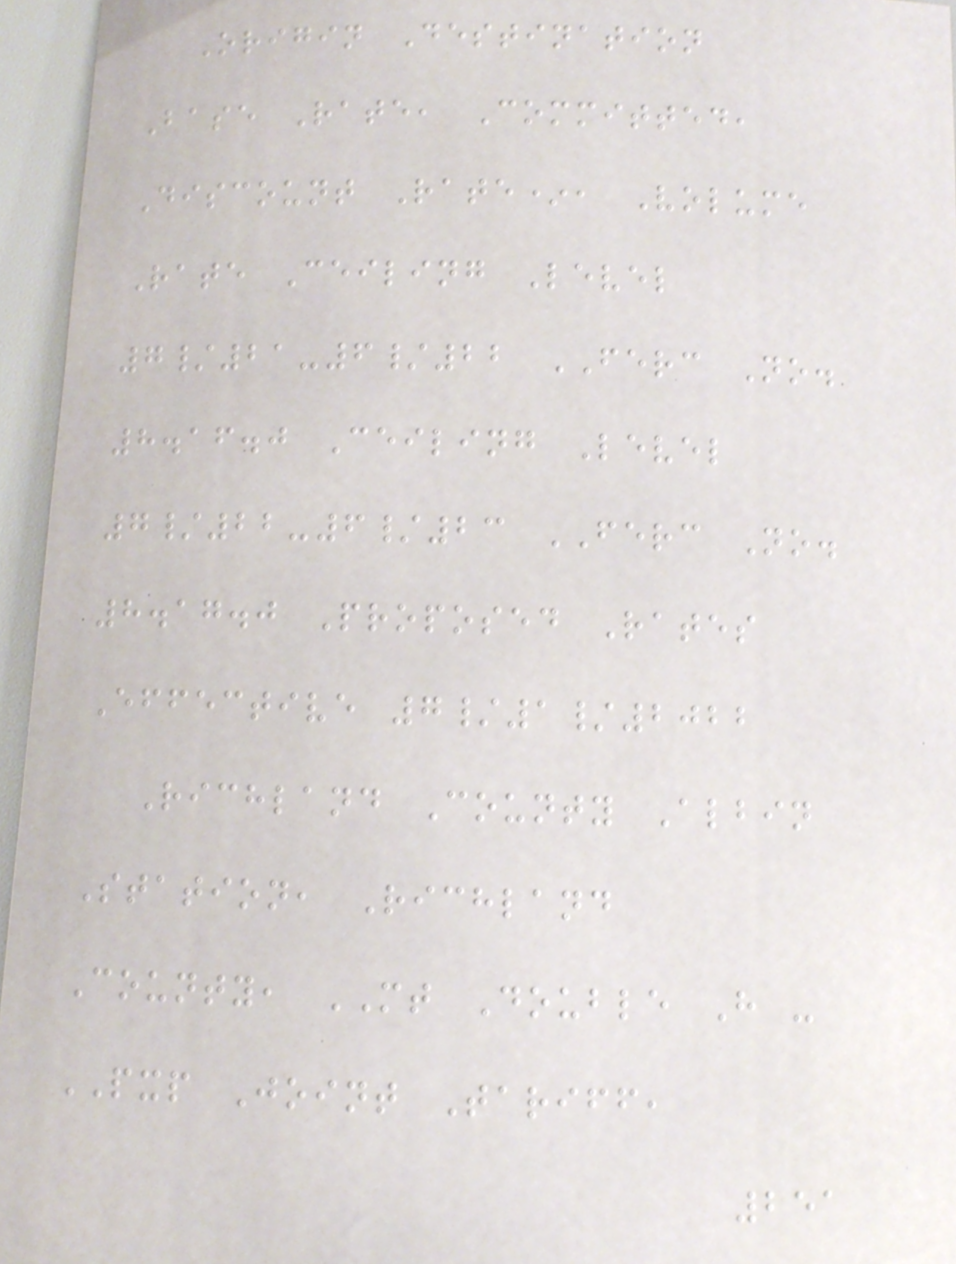Origin Destination
Base Rate, Committed,
Discount Rate*, Volume
Rate Ceiling Level
7/21-6/22 FERC No.
8.16.0 Ceiling Level
7/22-6/23 FERC No.
8.17.0 Proposed Rates
Effective 7/1/2022
Richland County Albin
Station, Richland
County, MT Double H -
PXP Joint Tariff,
251
